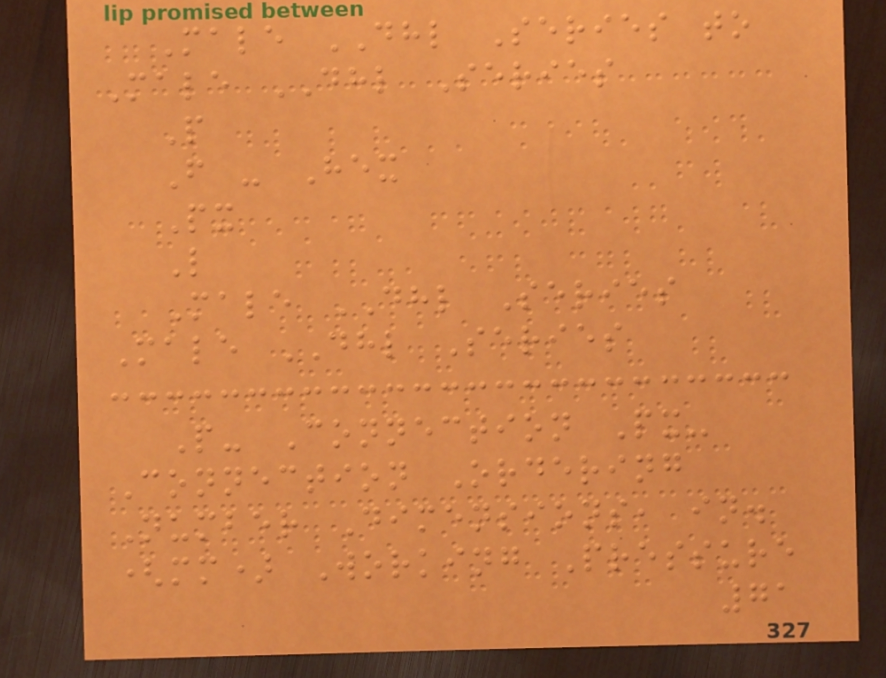Male DHL Series to
Male DHL Series
P
F - Hex
Px
L
Male DHL Series
Male DHL Series
P- Connection Px-
Connection Ordering
Number Dimensions, in.
(mm) Working Pressure
71
